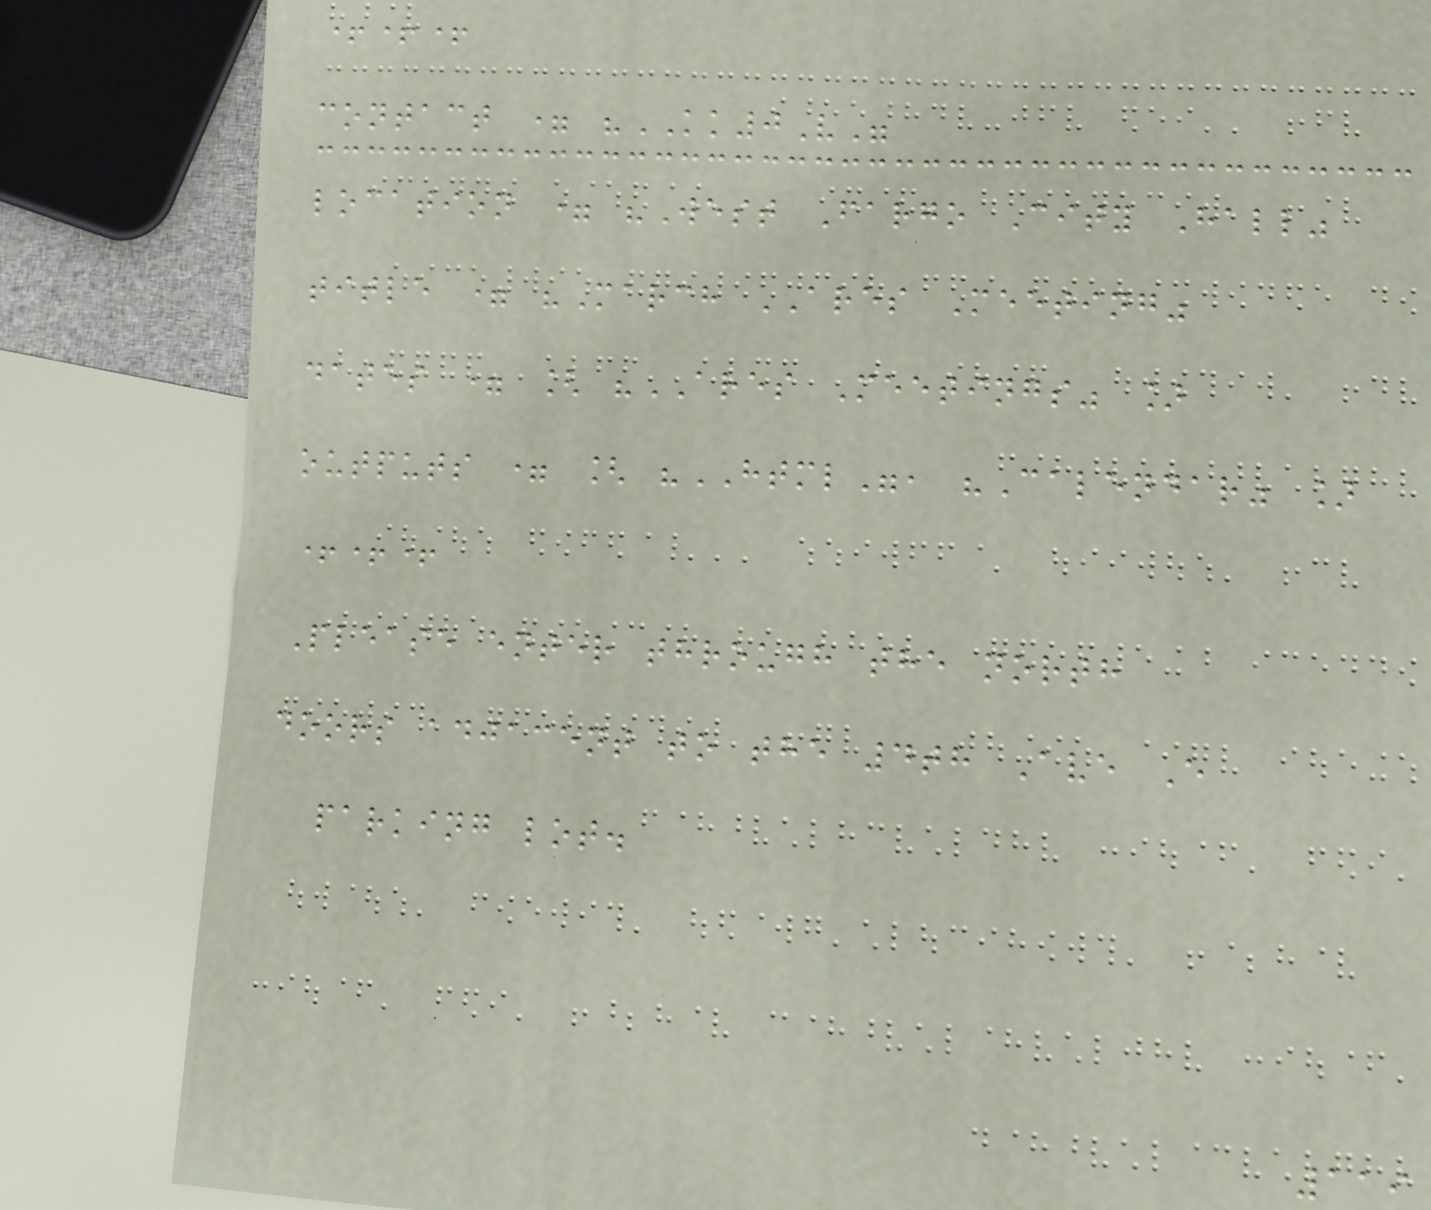+++
contact = "KK0V"
location = "West Fargo City Hall"
title = "March ARES Meeting"
dates = [ "ARES Meetings" ]
outputs = [ "HTML", "Calendar" ]
+++
Please enter through the north
doors adjacent to the 4th Ave E
parking lot.
119
